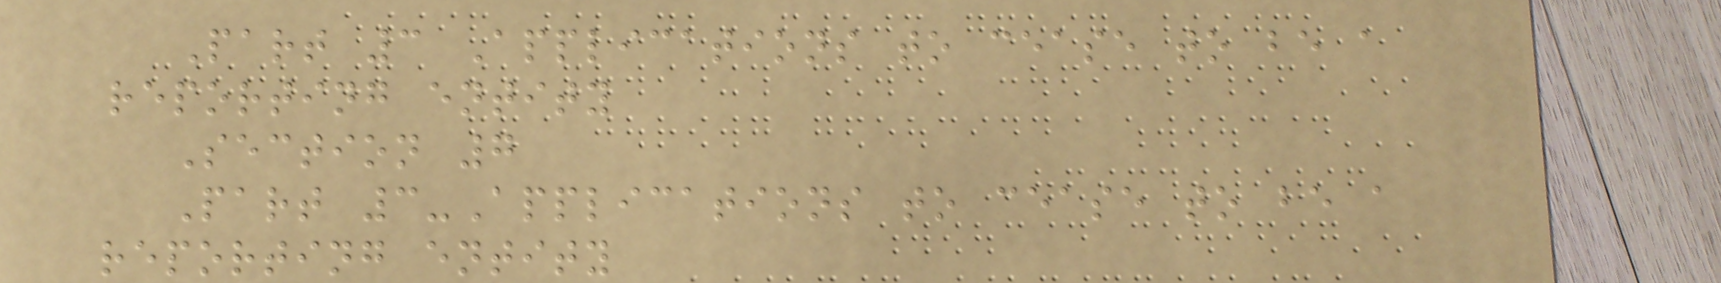Part 3 Applications to cease to be a
reporting entity
Section 7
Part 3-Applications to cease to be a
reporting entity
